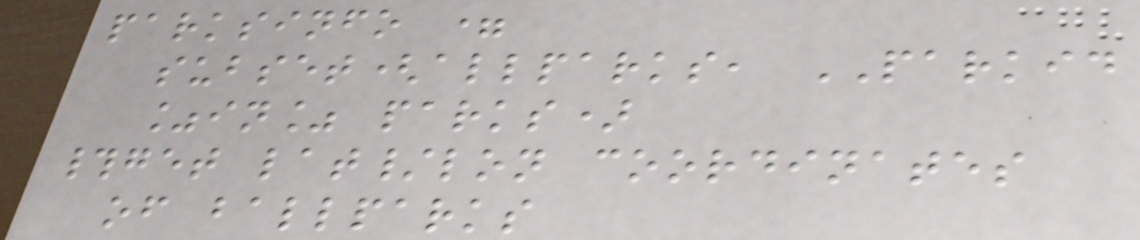parksinfo =
subset(allparks, PARKID
%in% parks)
#get lat/lon coordinates
of ballparks
